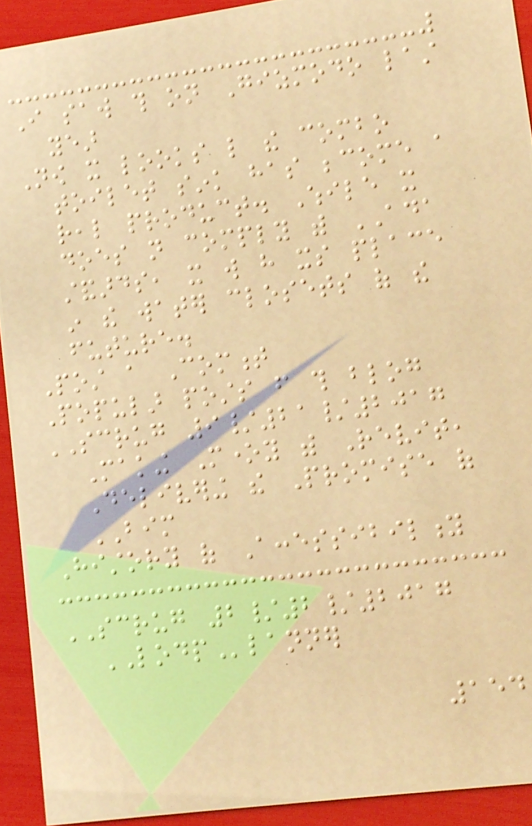I saw this on Gizmodo last
year
Now it looks like the combo
toilet sink has become a
real product. While it
does not comply with ADA
standards, it will have its place
in the water closets of the
future.
Post a Comment
Popular posts from this blog
SCRUG 9/21/2017
Making Money with Revit,
Delivering the Promise of
BIM
History of Accessibility
SCRUG 2/2/2017
LODPlanner
154
